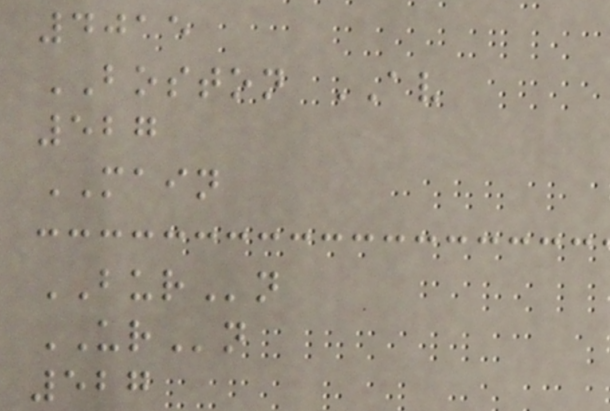4015
BOSTON AV
527
MAIN
BURn
URn
527
